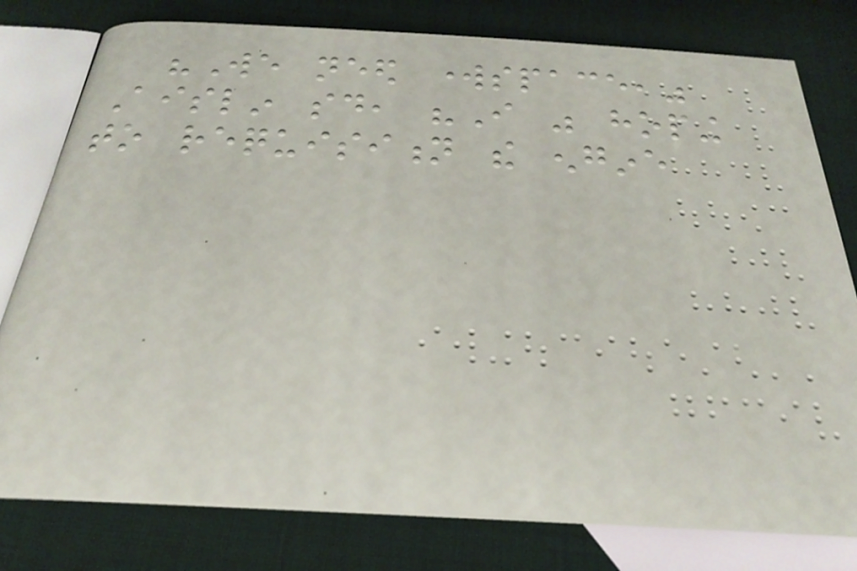"We need workspace,"
Aislin said, "I was hoping
to requisition the engine
